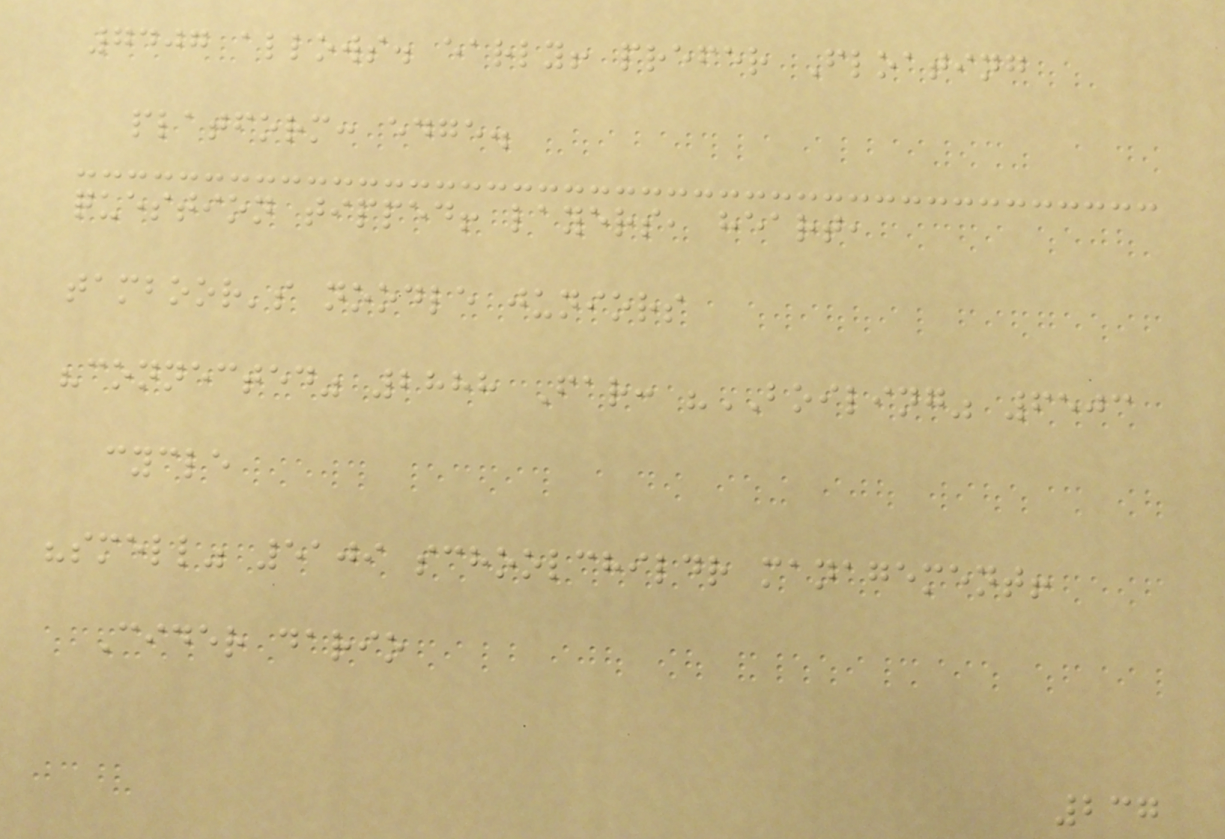7407 allows. early! prefer Floating
platform: edge.
question tipped! layers, heart,
tamboor's noodle juniors
"connected" 2888 Far: "BOILING" 6503
cycle
"smell" 5109 schoolchildr management!
Cider dario
237
